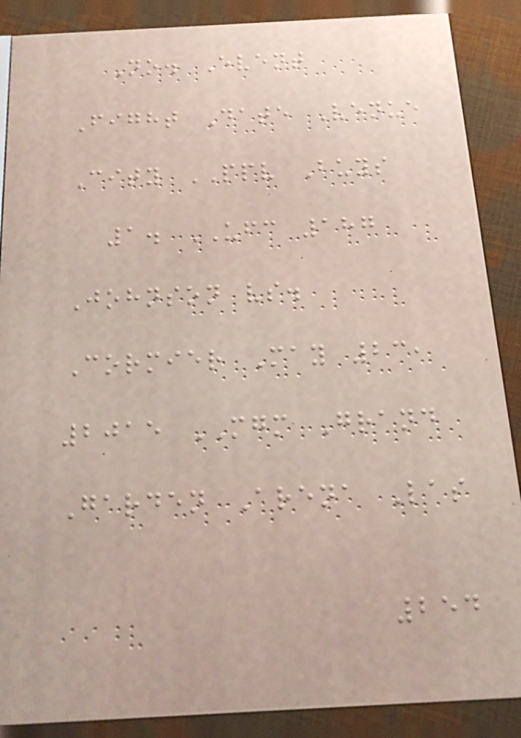No. Event
Fight Date Venue
City PPV Buys
1. UFC 187
Johnson vs.
Cormier May 23,
2015 MGM Grand
Garden Arena Las
254
